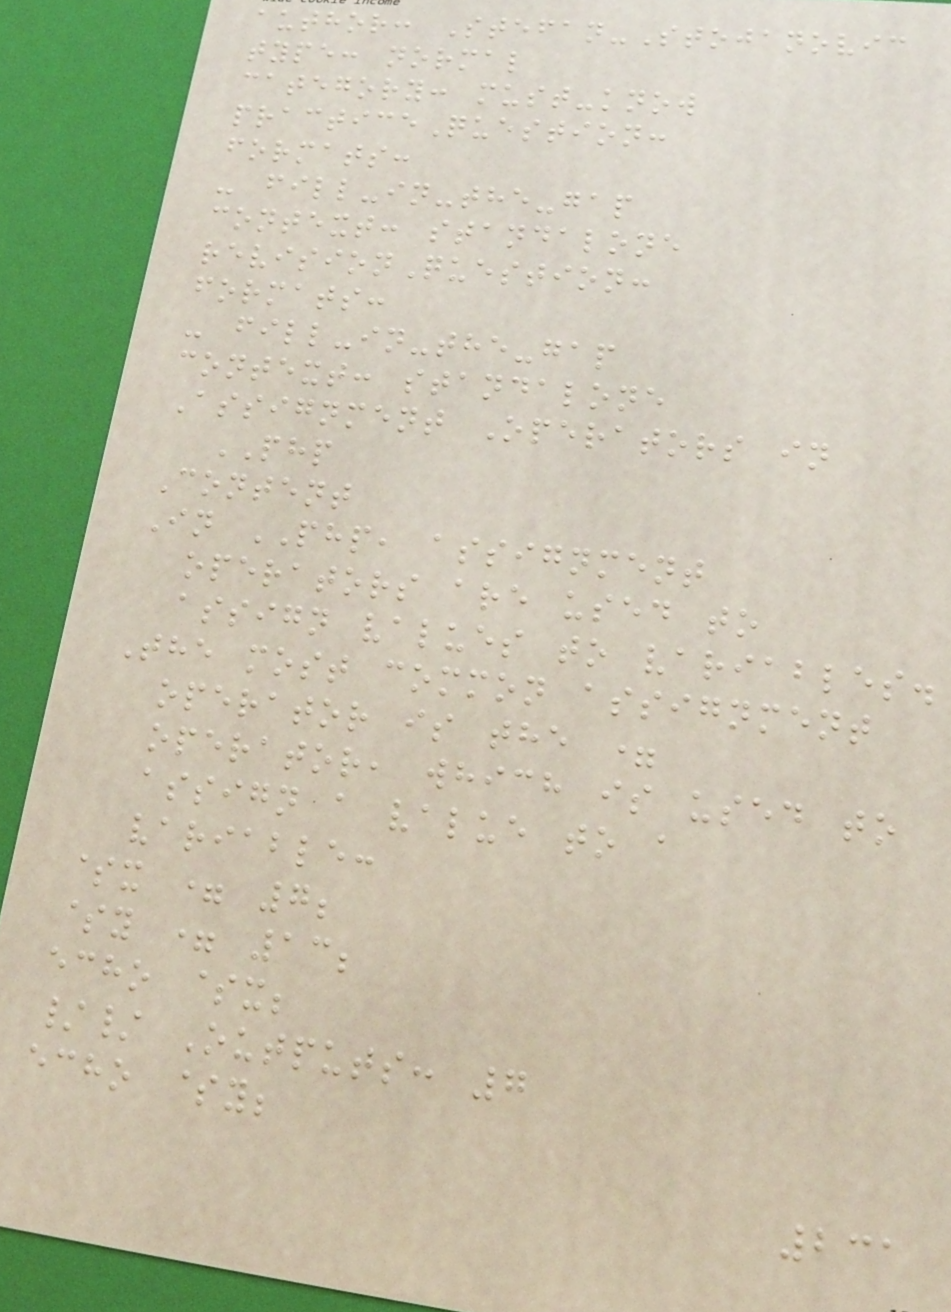author: Stefan-Stojanovic
type: normal
category: must-know
practiceQuestion:
formats:
- fill-in-the-gap
context: standalone
revisionQuestion:
formats:
- fill-in-the-gap
context: standalone
Assignment Operators in
PHP
Content
In PHP, assignment
operators are used to
assign values to variables.
The most common assignment
operator is the =
operator, which is used to
assign a value to a
variable:
$x = 7;
$y = 13;
echo $x;
// Outputs: 7
echo $y;
231
